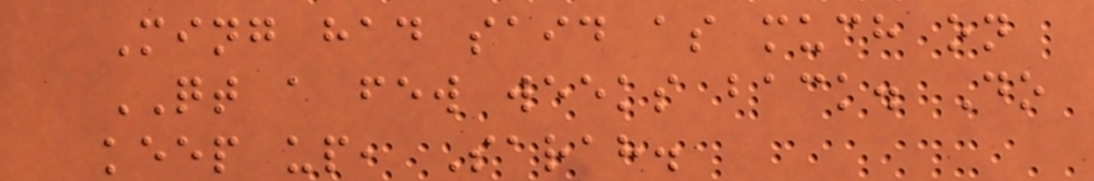Ming had said as much on
QT a few weeks back. Do
keep up, Sarah.
